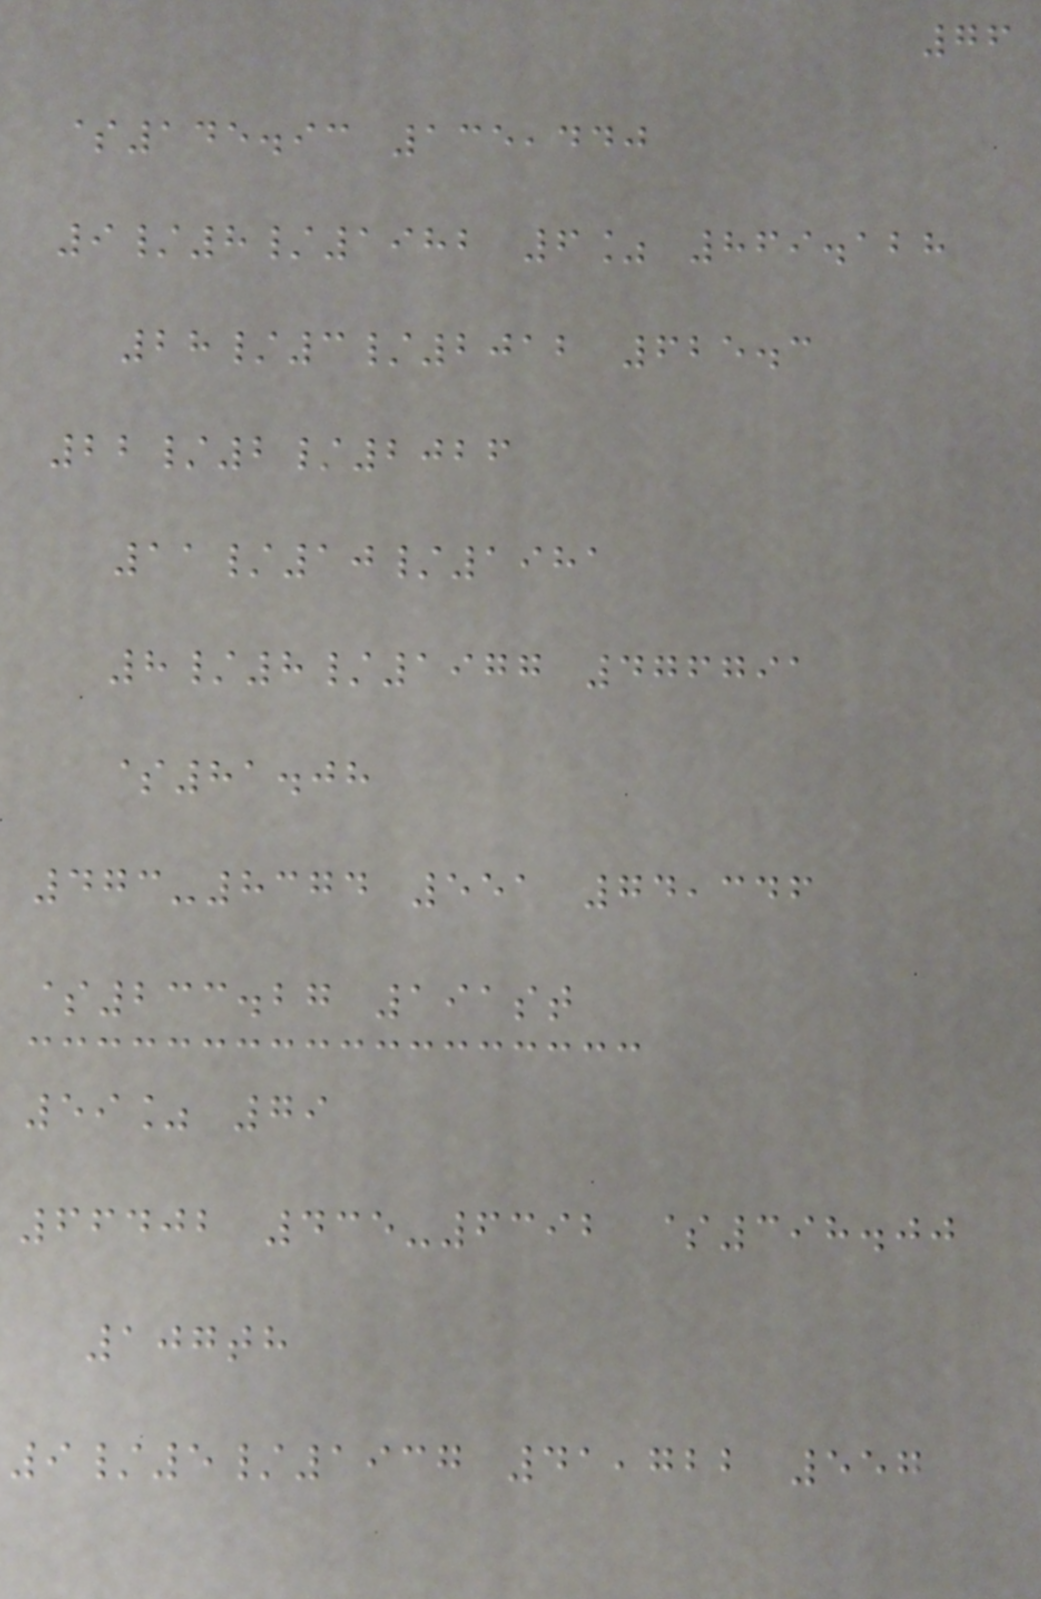76
$145.93 135,440
9/8/1982 6% 869.128
28/3/2012 625.3
22/2/2026
11/10/1981
8/8/1977 476791
$81.08
473-8374 551 74,346
$233.27 191st
59% 79
66402 435-6392 $398.00
107th
9/5/1937 41,722 557
